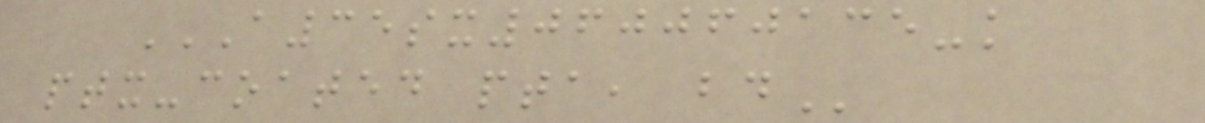A35SX060060135-K
PTX-COATED PTA, BD
